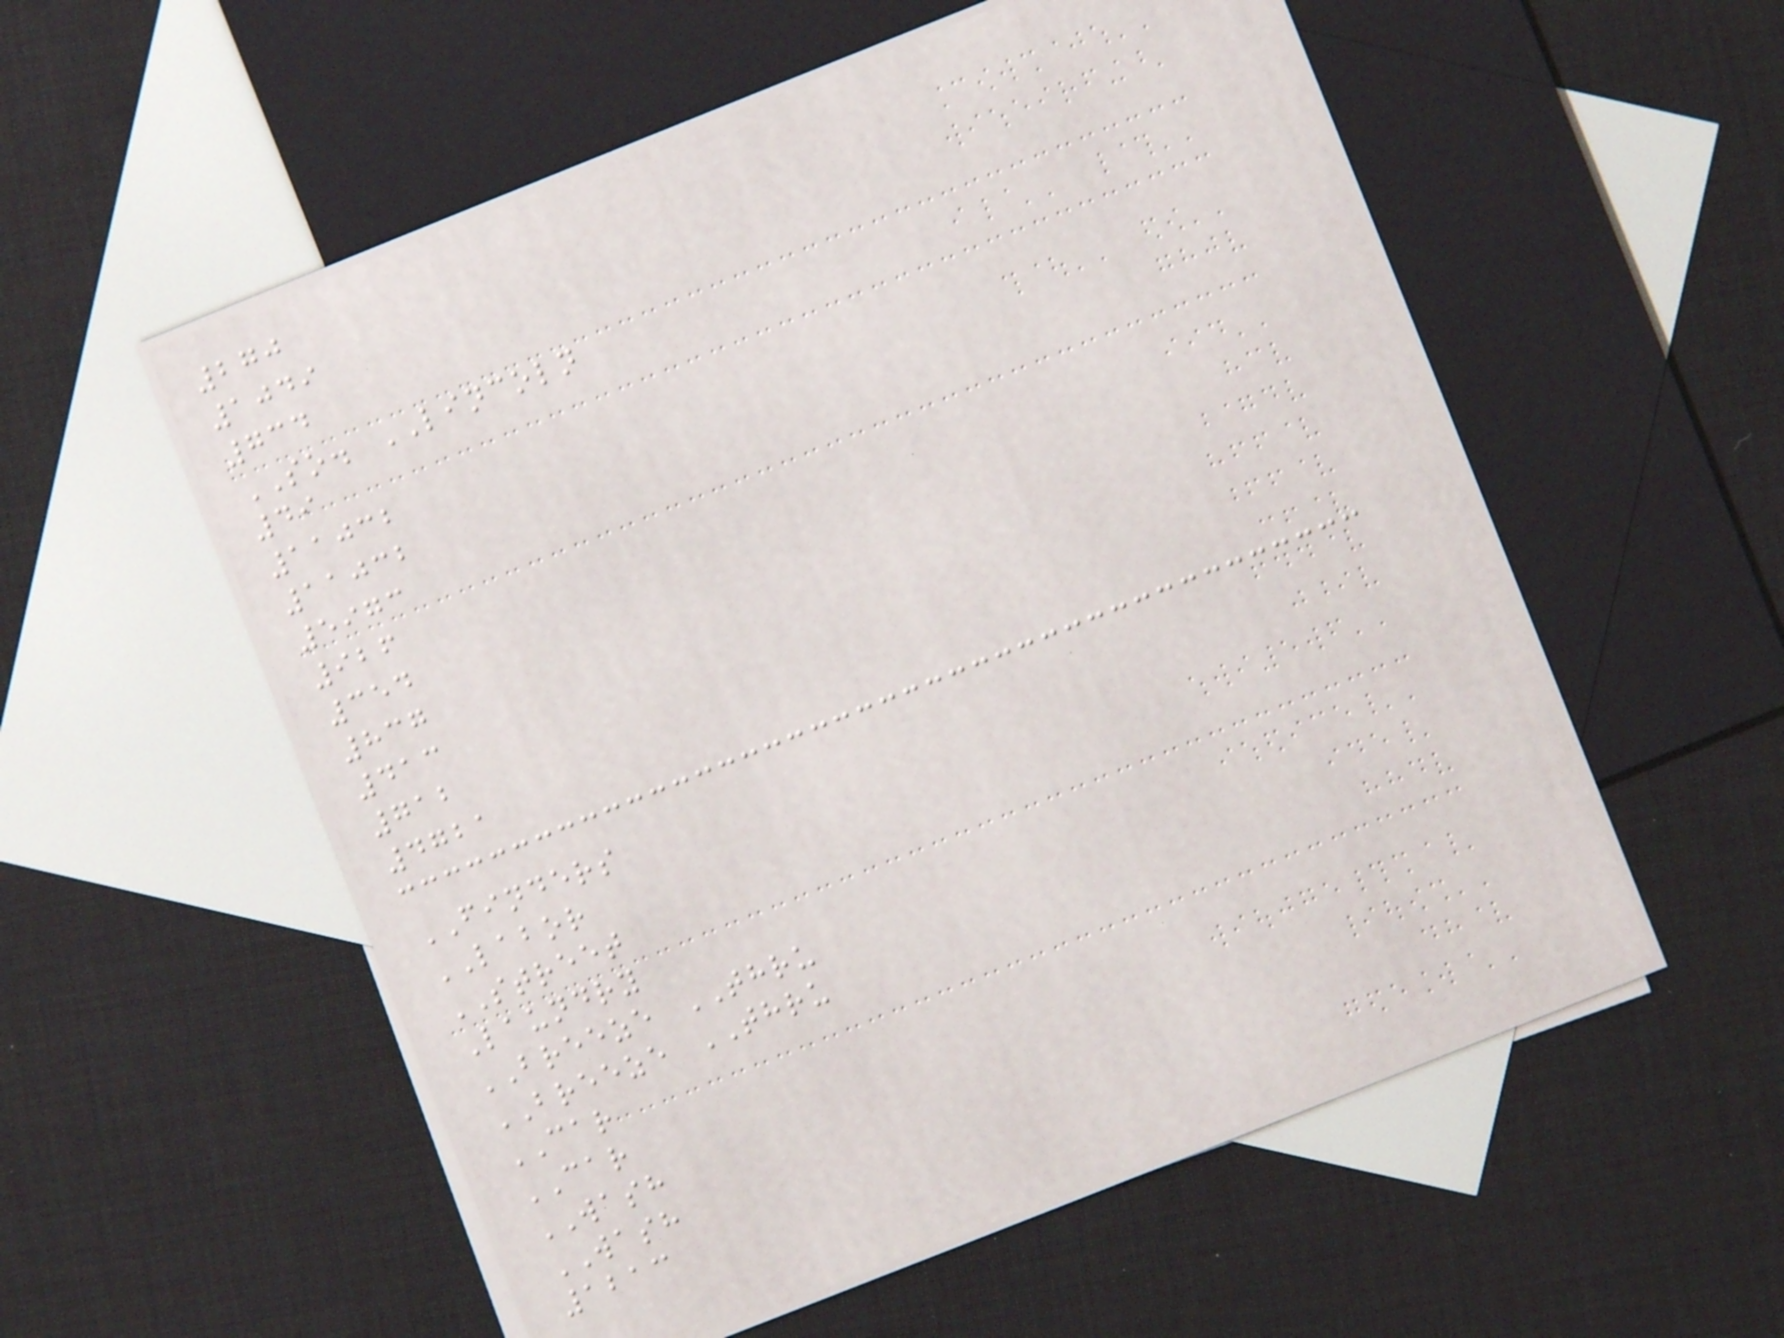270
1049
734
SO. LINCOLN
49
11032
11032
5973
926
354
837
413
712
4721
FINDERS
LABOR
STREET
Laundry
BREEZE THRU
BREEZE THRU
CAR
CAR
WASH
WASH
1213
